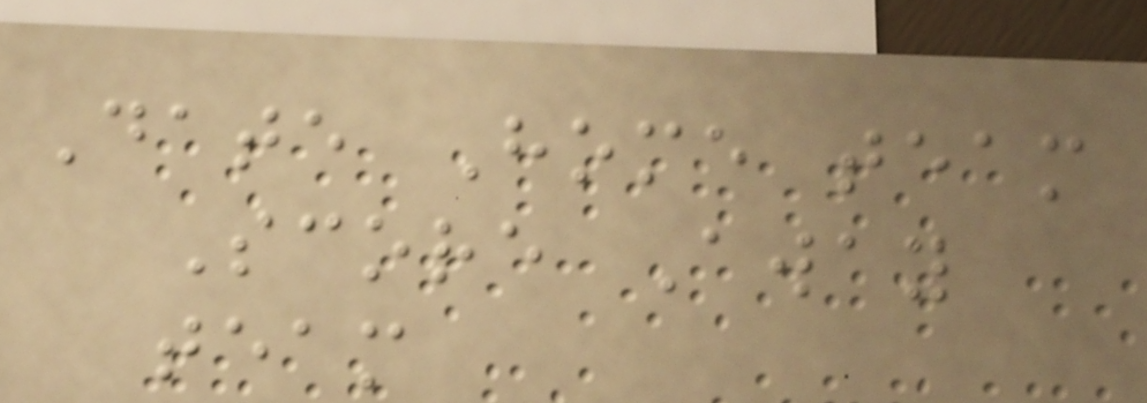Date Home team
Score Away
team
